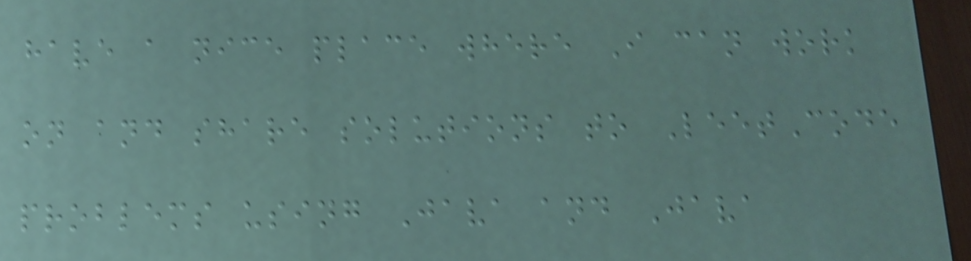have a nice place where I can work
on and share solutions to LeetCode
problems using Java and Java
